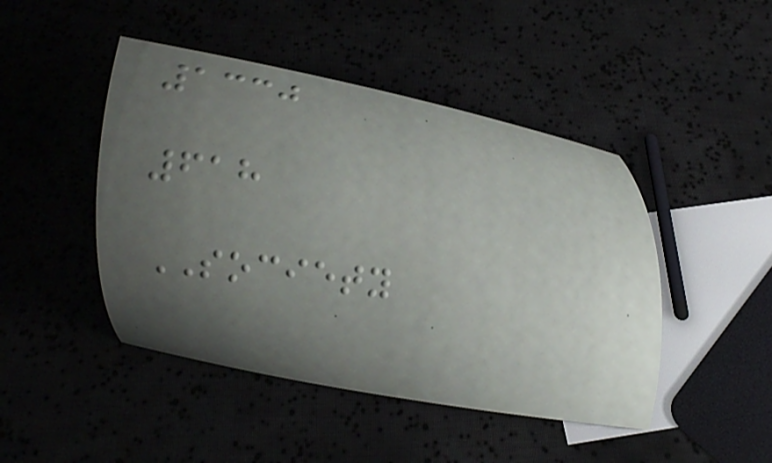1330
618
SOCIETY
